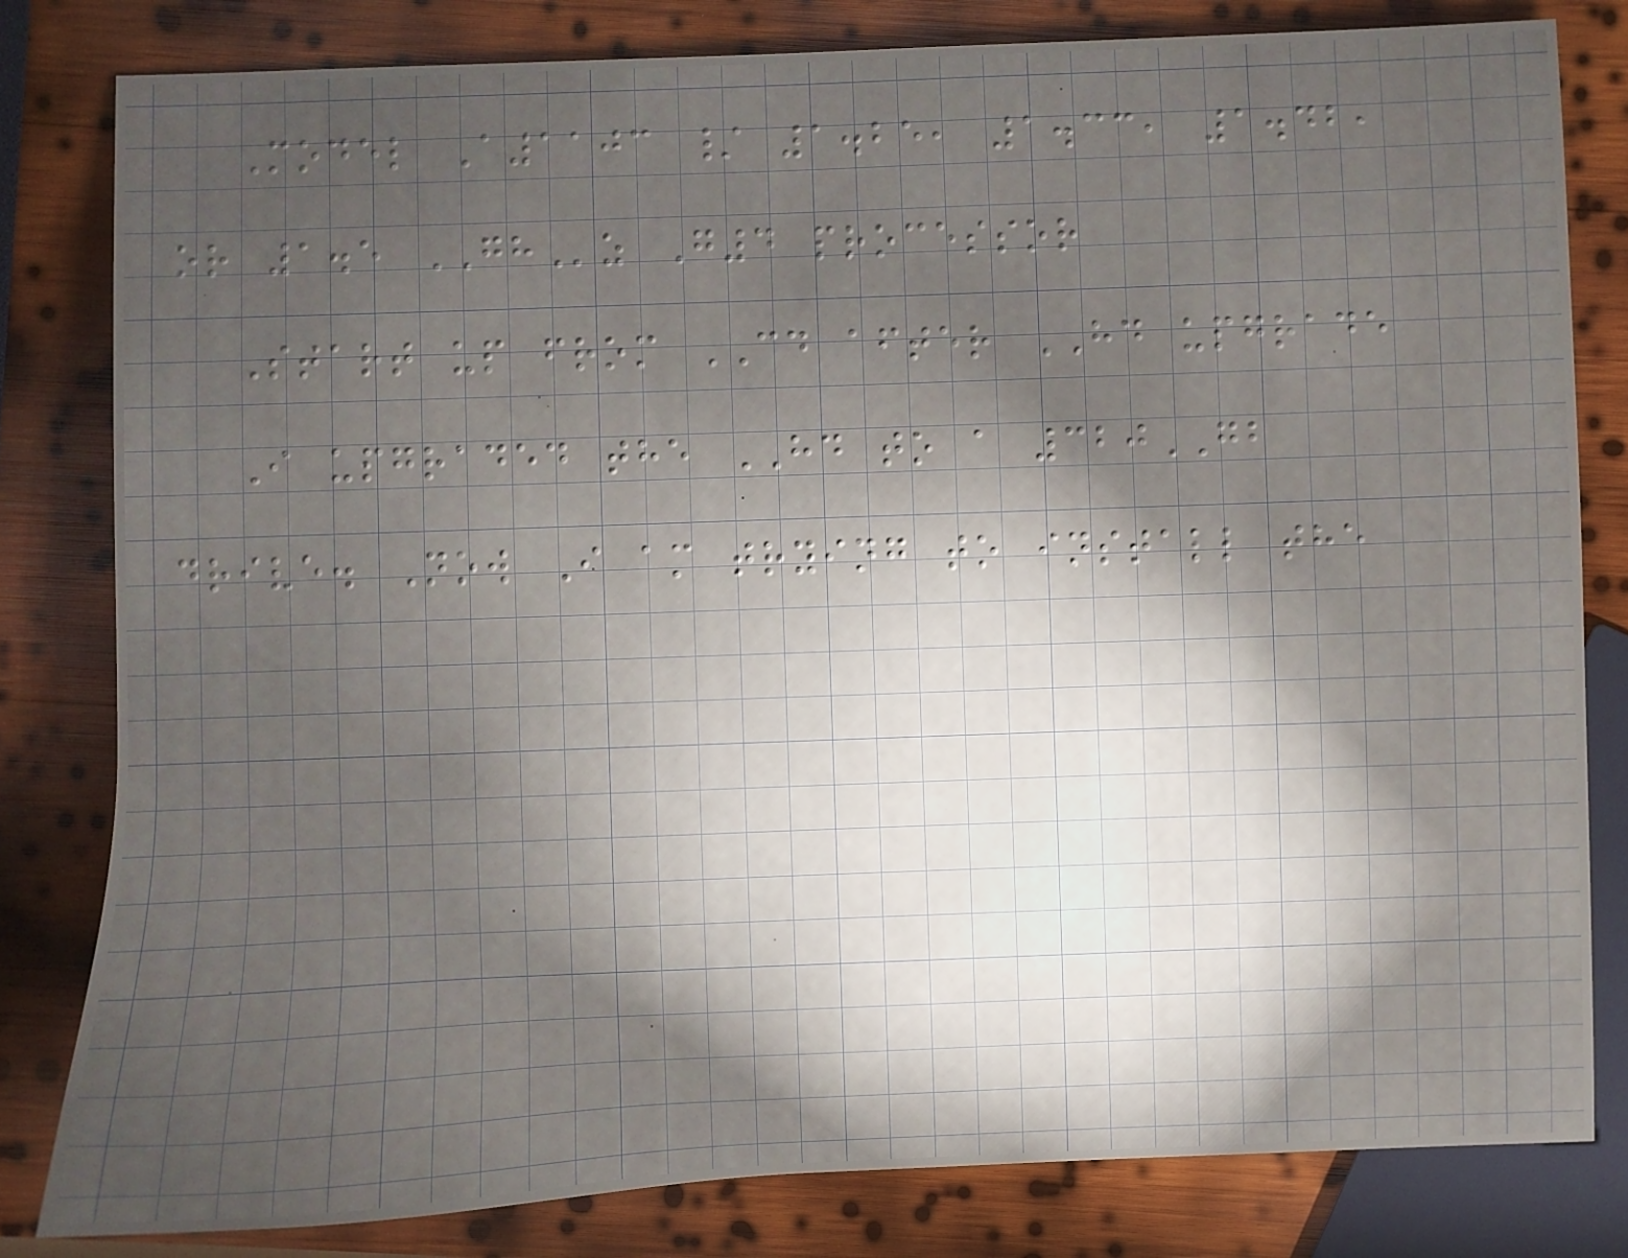Model A1103 / 1.25, 1.33, 1.42,
or 1.5 GHz G4 processor
Start up from CD after HD upgrade
I upgraded the HD to a 320GB
drive. Now I am trying to install the
